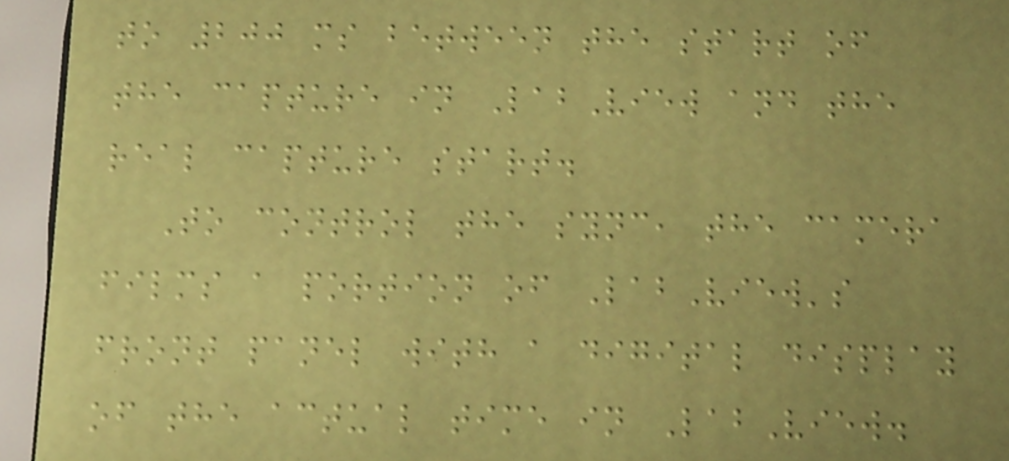to 200 ms between the start of
the capture in LabView and the
real capture start.
To control the sync, the camera
films a portion of LabView's
front panel with a digital display
of the actual time in LabView.
